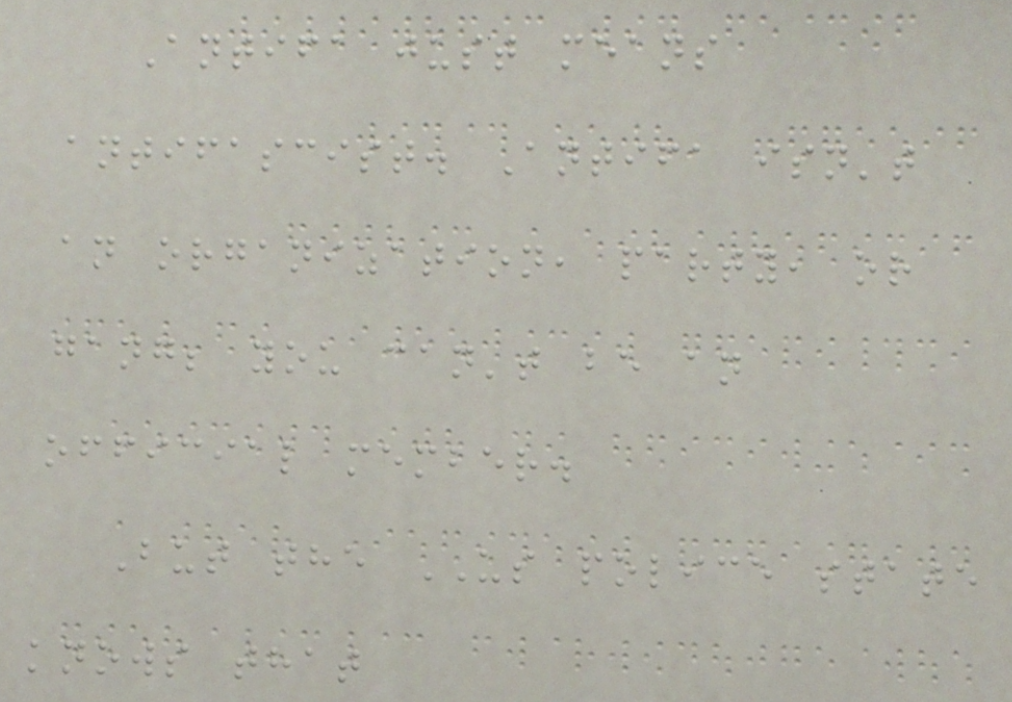Antifa just means
antifascist. Antifa isn't
an organization, party, or
gang; you can't be an
official member.
But the US police state
knows that
